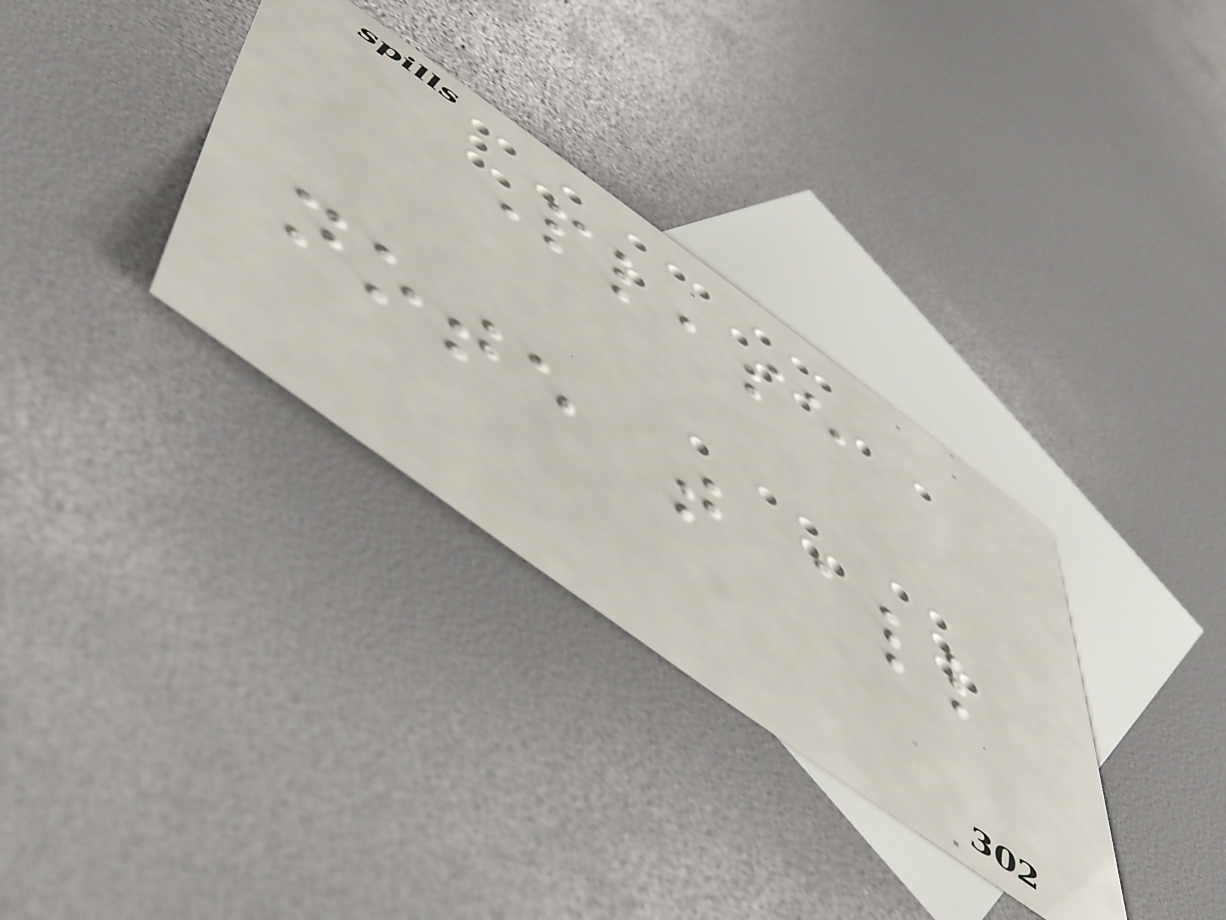Please
note that all
